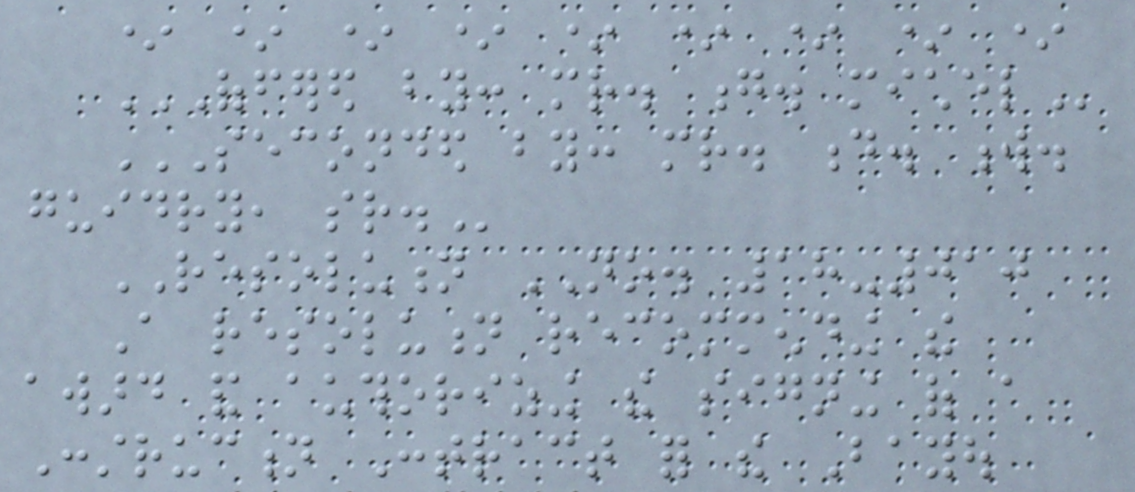* * * * * * * * *
OFFERED BY: MR. G. MICHEL
SECONDED BY: MR. D. W.
GUIDRY, SR.
RESOLUTION NO. 18-010
A resolution recommending the
award and authorizing the signing of a
Construction Contract for the Bayou
